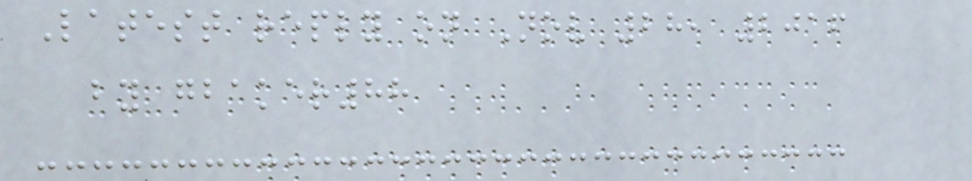Latest reply on Nov 28, 2016
by gbaker88
